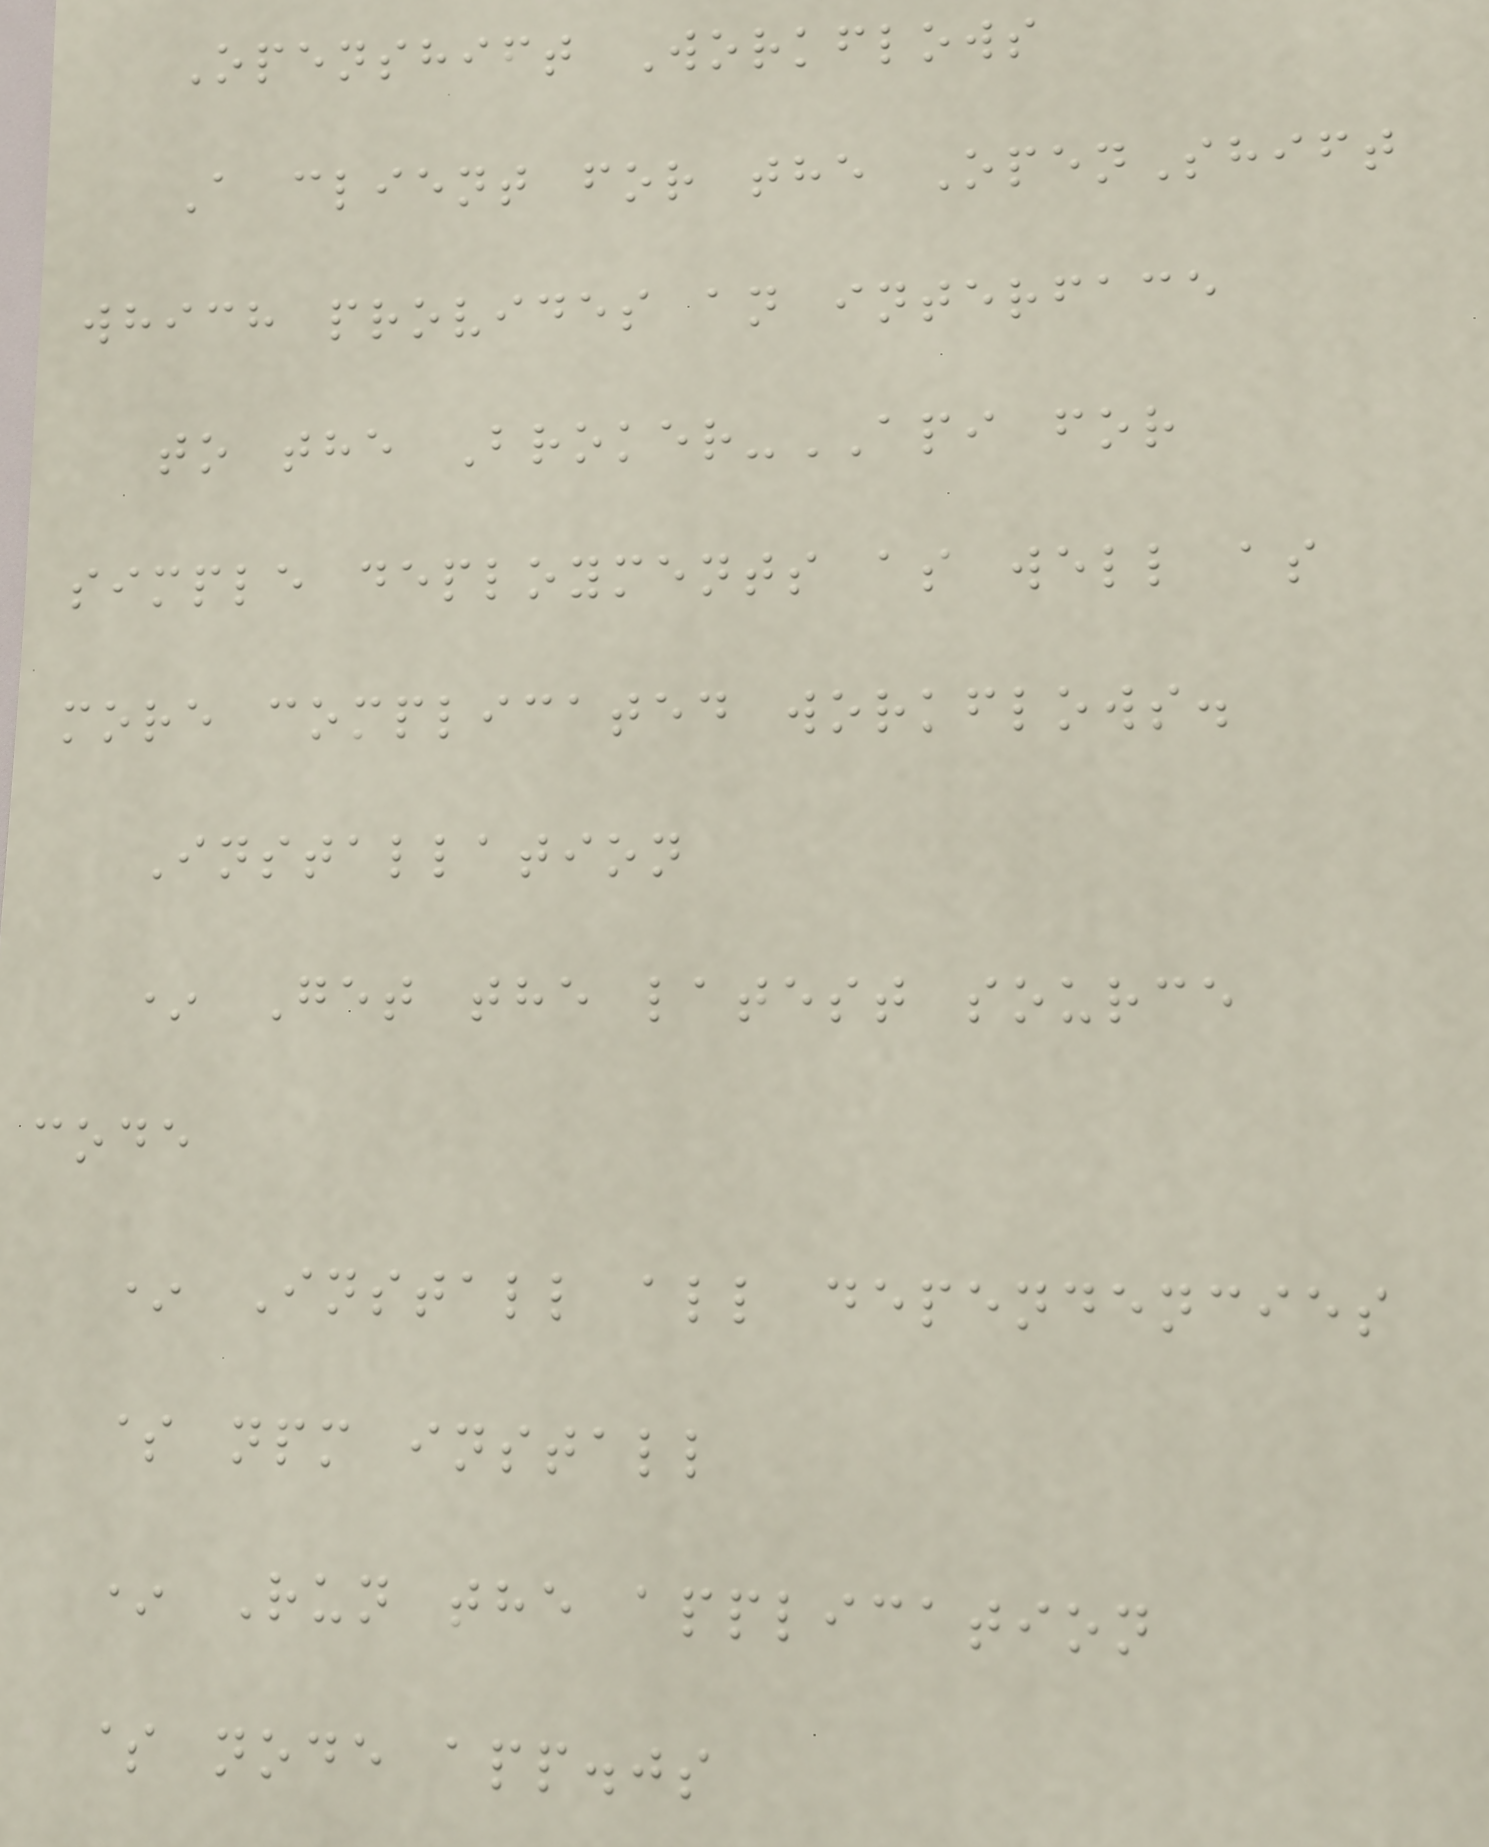Openshift Workflows
A client for the OpenShift
which provides an interface
to the Broker-API for
simple deployments as well as
more complicated workflows.
Installation
* Get the latest source
code
* Install all dependencies
$ npm install
* Run the application
$ node app.js
